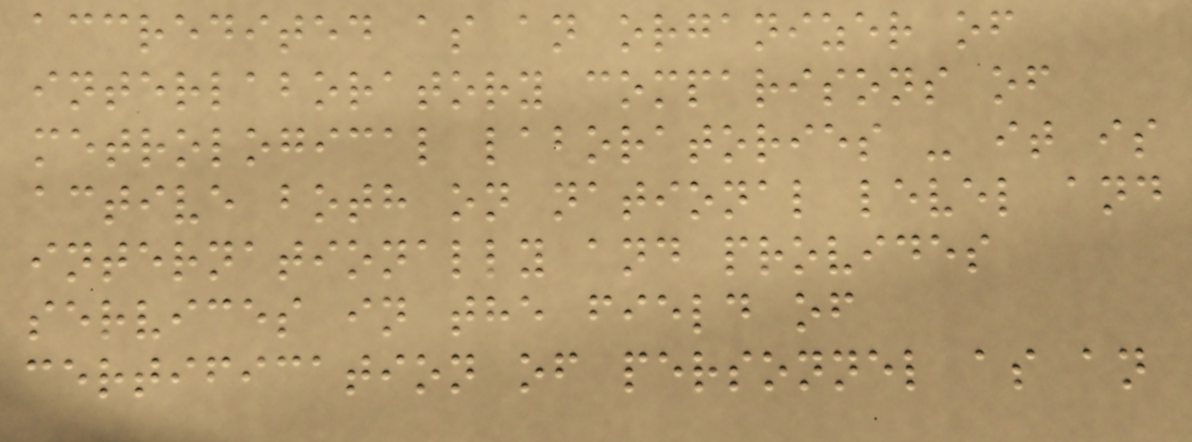accredited as an organizer of
interlaboratory comparisons of
metrological laboratories - it is
active both on national level and
internationally and provides
services in the field of
certification of personnel as an
